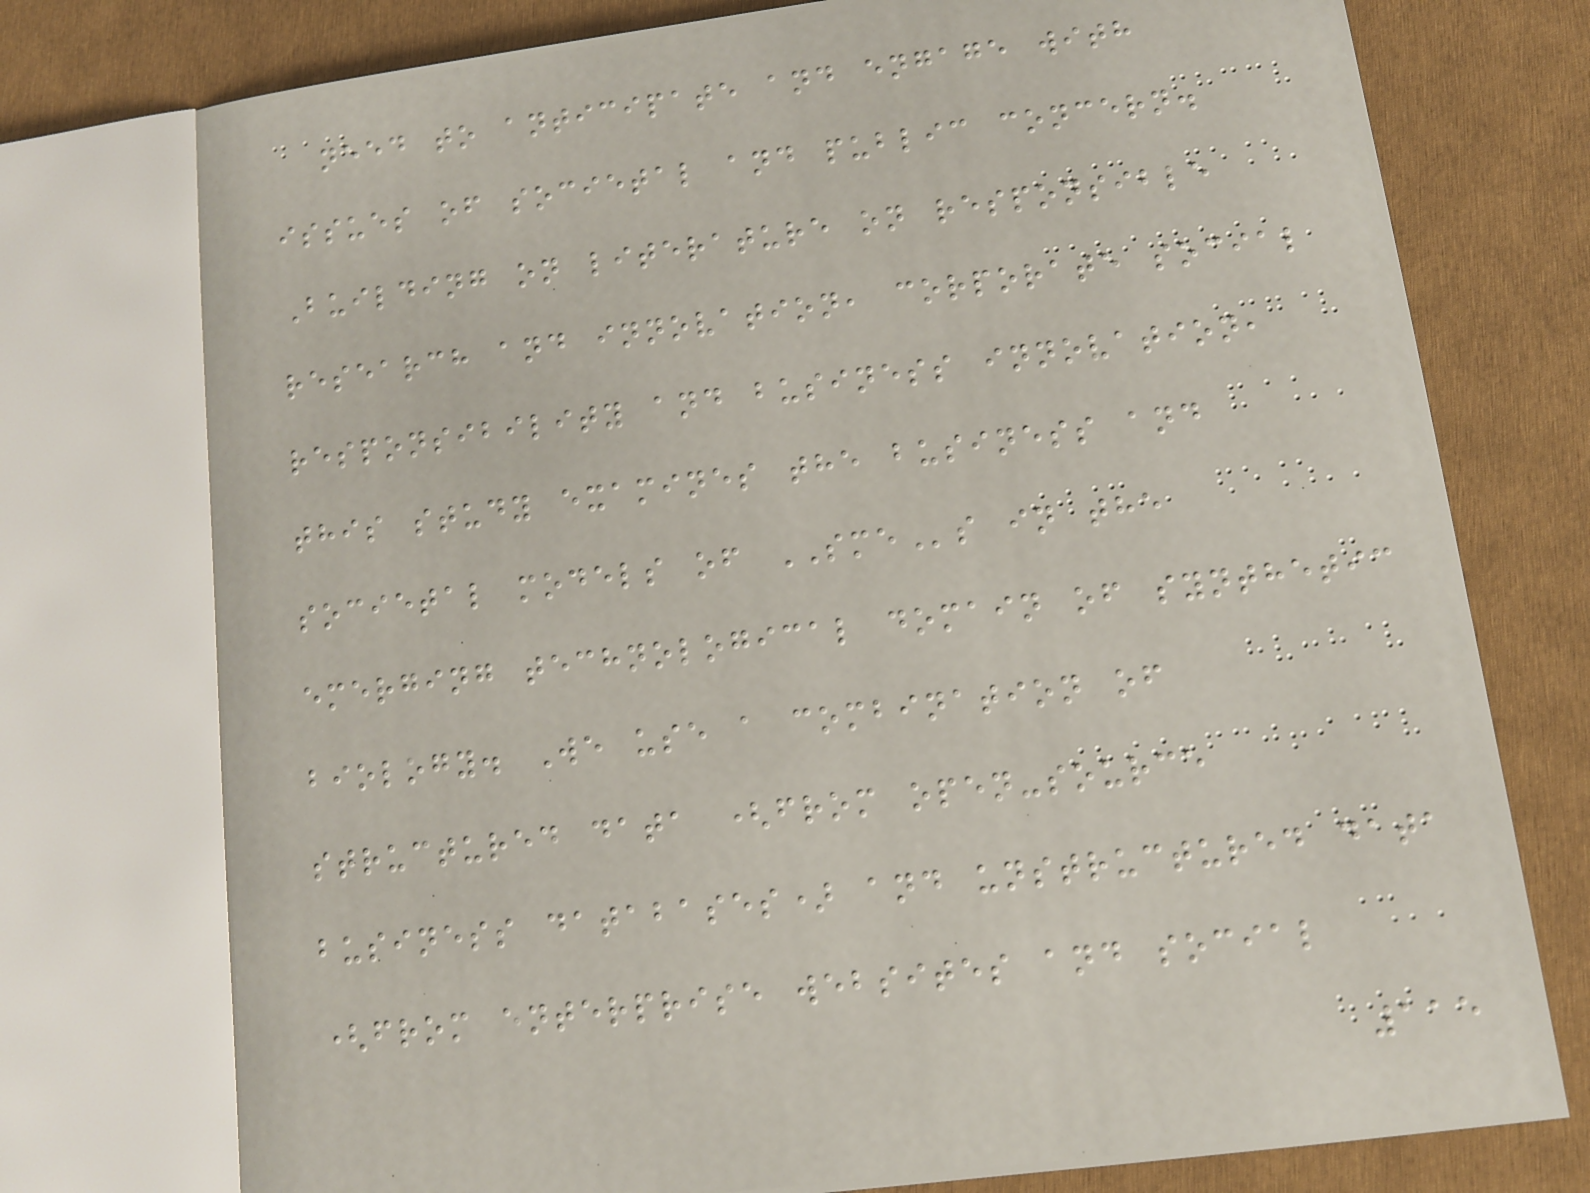need to anticipate and engage with
issues of societal and public concern.
Building on literature on responsible
research and innovation, corporate social
responsibility and business innovation,
this study examines the business and
societal models of SMEs in the
emerging technological domain of synthetic
biology. We use a combination of
structured data (from open-source
business databases) and unstructured data
(from enterprise websites and social
115
